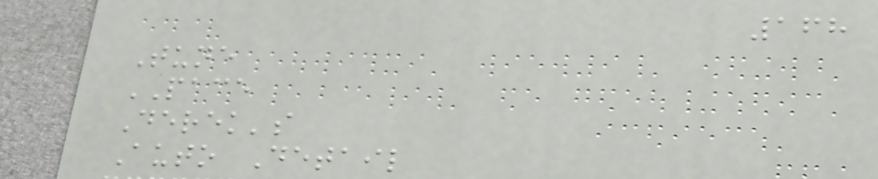168
Tune
PACE
Derek's
Auto Detail
